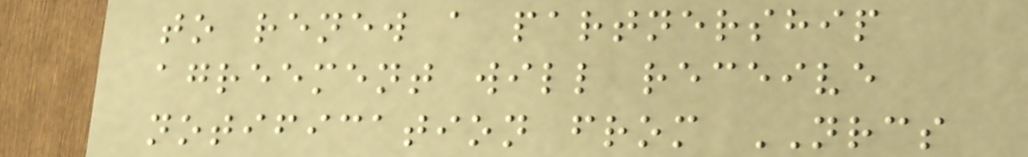to renew a partnership
agreement will receive
notification from NRCS
